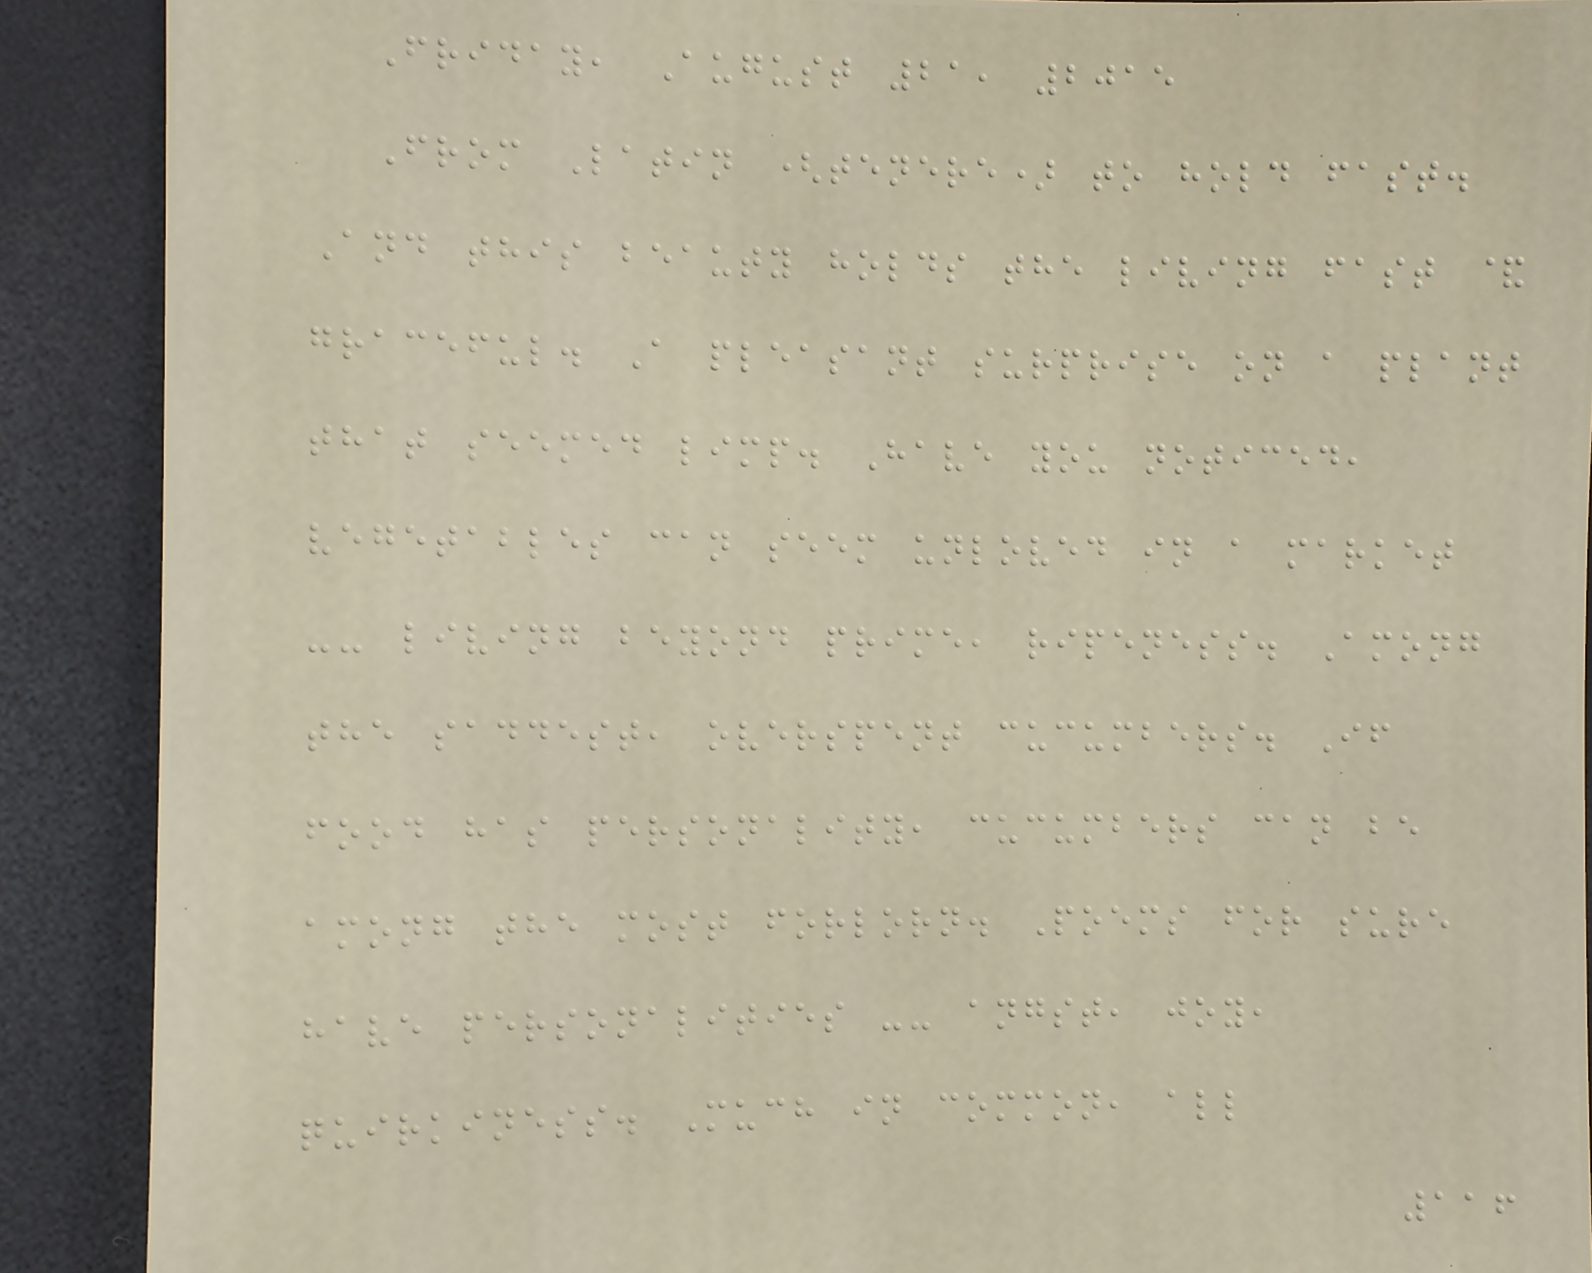Friday, August 21, 2015
From Latin (tenere) to hold fast.
And this beauty holds the living fast &
graceful. A pleasant surprise on a plant
that seemed limp. Have you noticed,
vegetables can seem unloved in a market
-- living beyond prime, ripeness. Among
the saddest, overspent cucumbers. If
food has personality, cucumbers can be
among the most forlorn. Poems for sure
have personalities -- angst, joy,
quirkiness. Much in common, all
116
